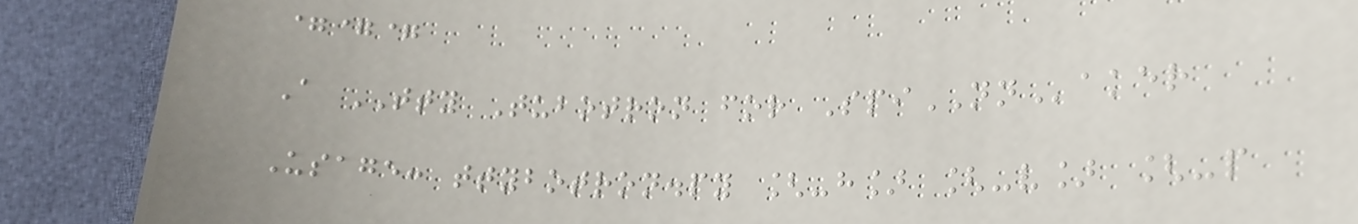===
A TTY Tubotron for SpiNNaker
Usage: ttybotron.py [-h] [-v] [-p
